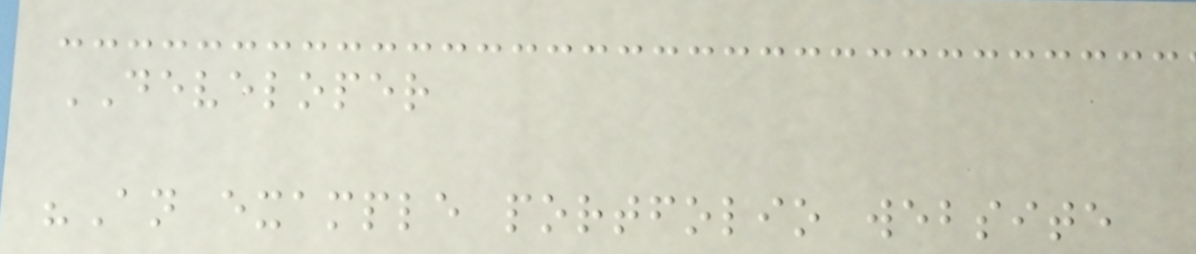DEVELOPER
"An example portfolio website
